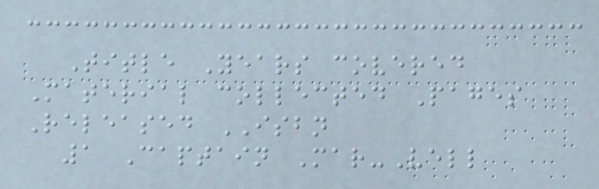Title Years covered
Material collected Pages
Released ISBN
1 Captain Mar-Vell
